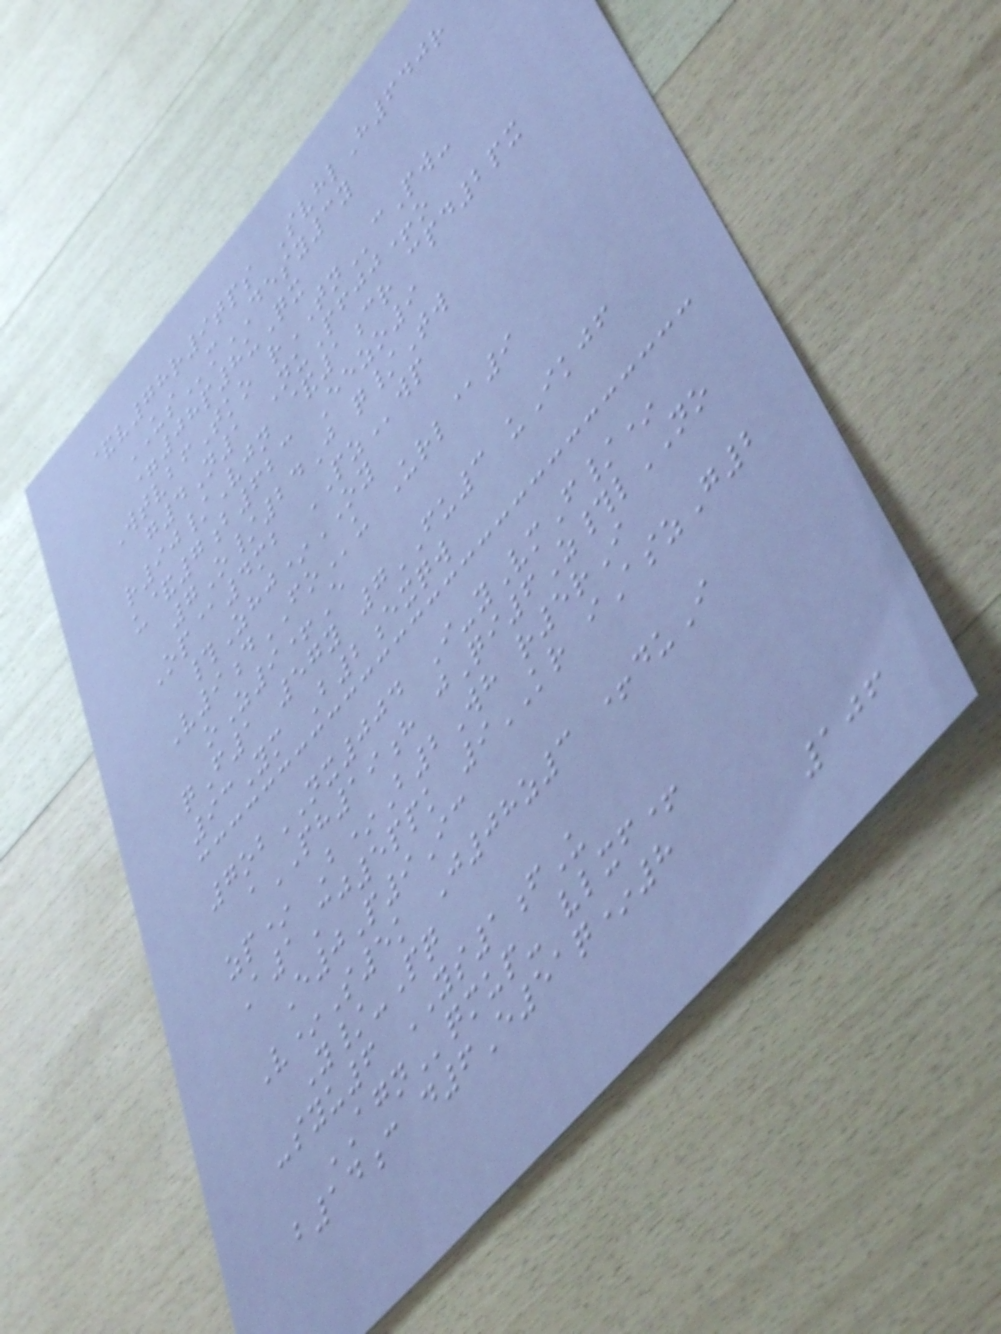&v78r9tps SvhlH640r
USmDESY3y
=08p8uQx
WtvbfTko rTNcPw-
g4N1 NuPfjj+o
r90/Vjn &1cr cpd2px
u&7b623 Eezo9
7O/24J q/Tw
Op@4mb PZwp
#Zhj*OY
V9dFOu Url@9
oZ9+E
qF1 57y 7FU3 uIkjf
93Ym B2exqw
7obNX004 I-yVmF/*
aPH19h jQi6Z#lNO
zp* B*B2Wh r5rI
A1Cj5ppk 9KR iAszG2
E0P9Ic
V*S5k J08z3 +duI
Y/-Pq
-syu6 YS1fU
AGNqmup- vlxf+
b14c d6E51q*8
106
